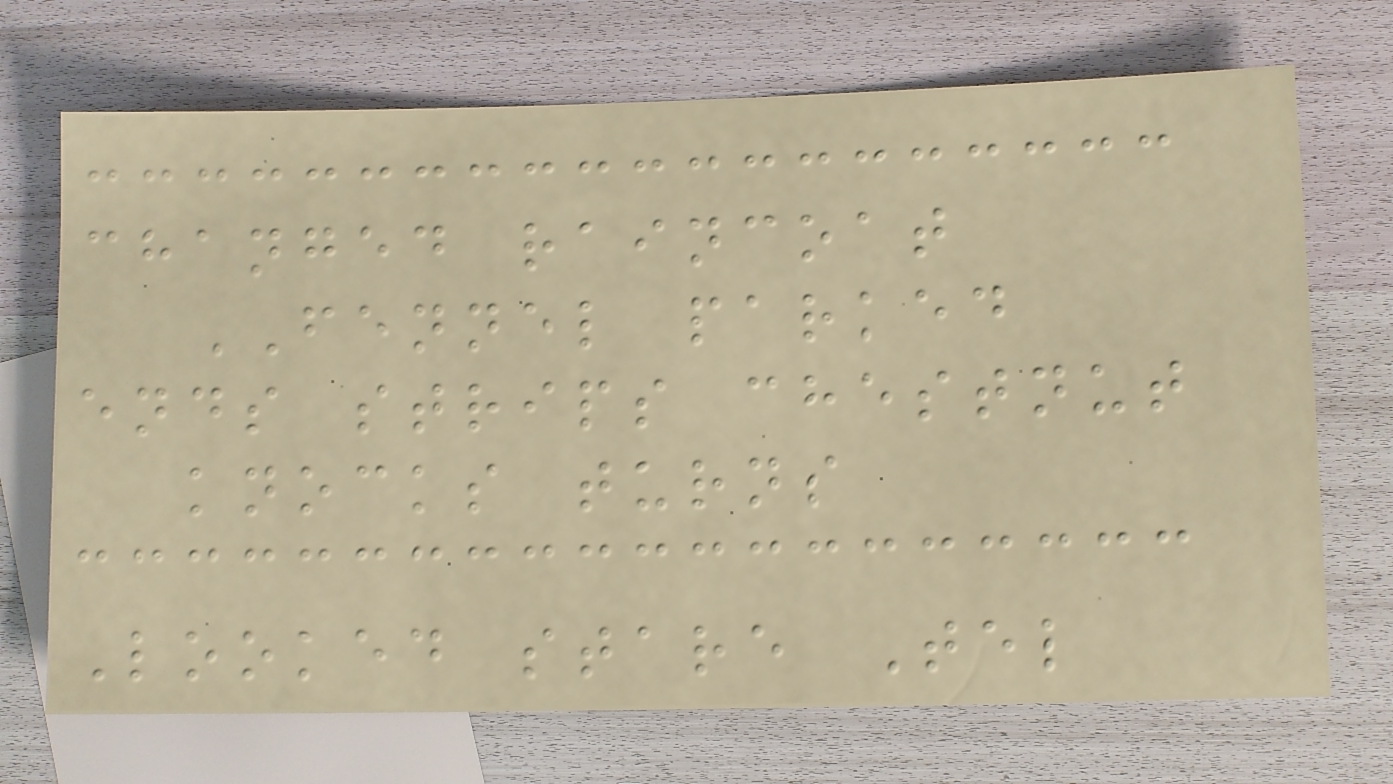changed raincoat
FENNEL parked
ends strips chestnut
knocks turns
Looked stare Tel
